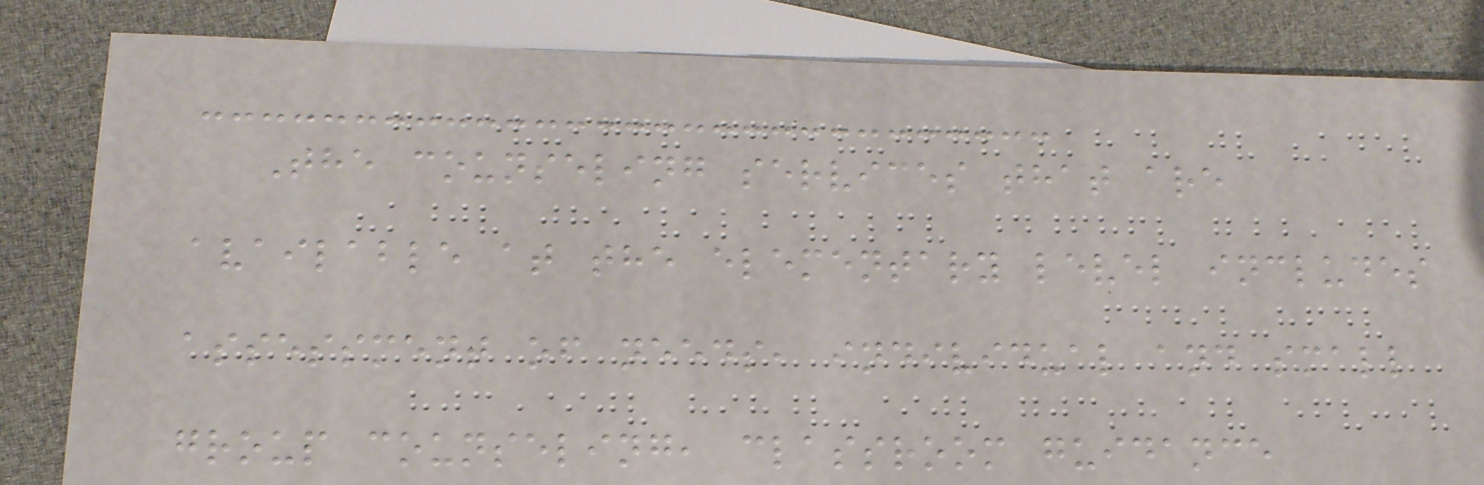The counseling services that are
available at the elementary level includes
assessment of needs, individual and small
group counseling, classroom guidance
